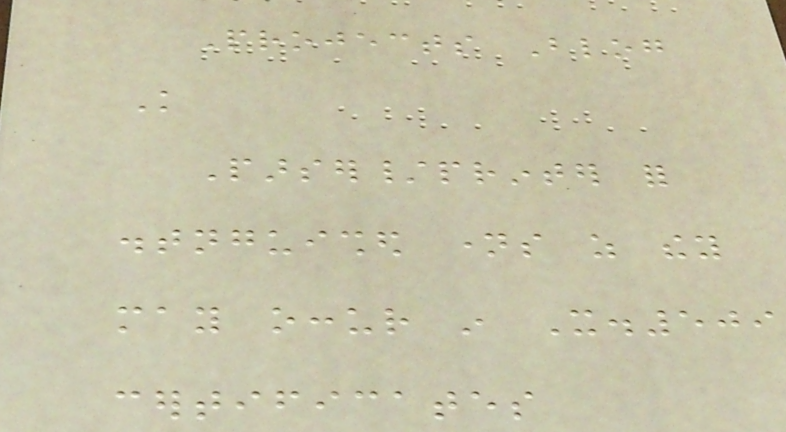Projects Blog
Knowledge
Parser/printer for
distnguished names as they
may occur in X.509
certificates
